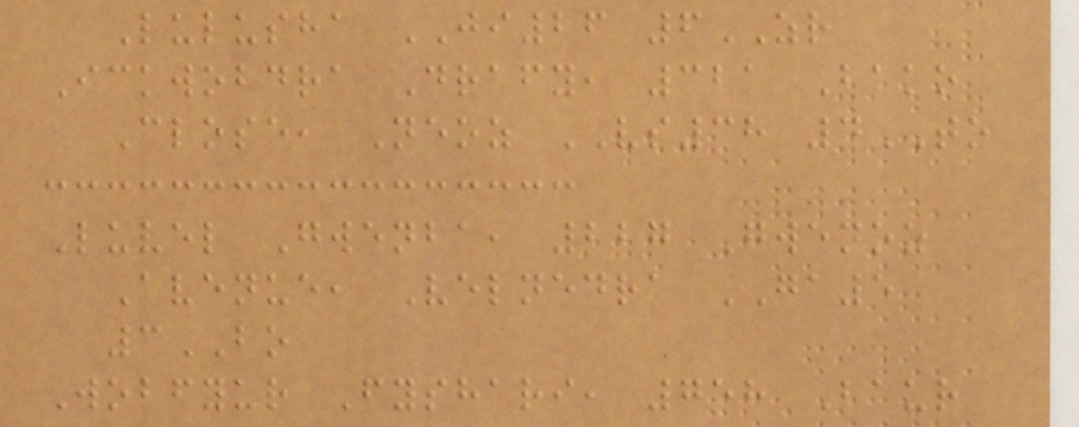Lulusha JI26 6ZR
Ickwobdra Drafy, 321 Bako
Close, Neoz VS38 4TO
Luvel Gwenba, 227 Gwenoz
Avenue, Velnedra GA5
3BO
Wobfyur Fyshari, 758 Baur
